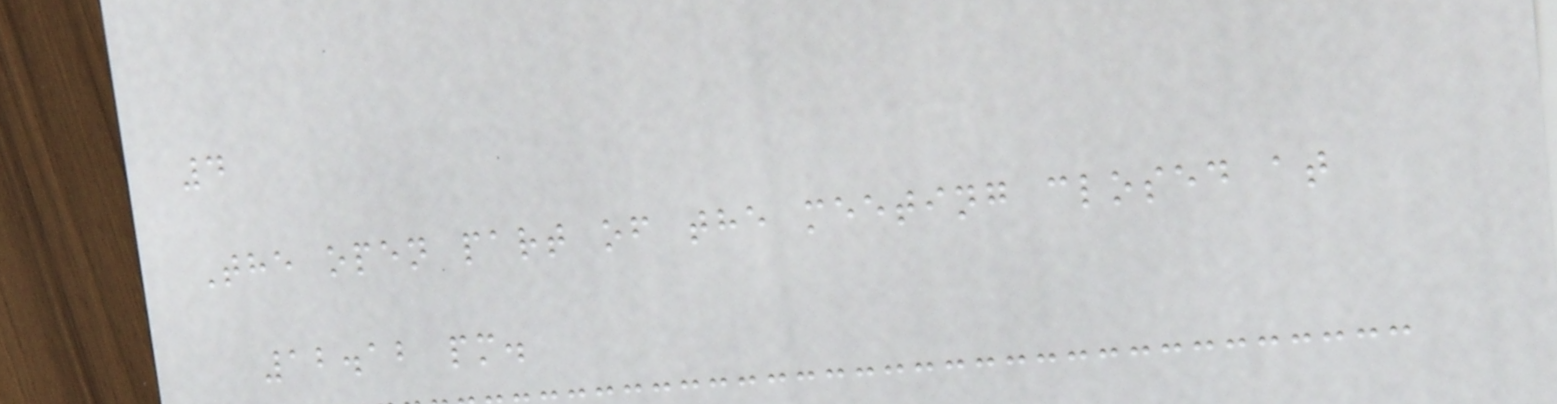4
The open part of the meeting closed at
12.12 pm.
